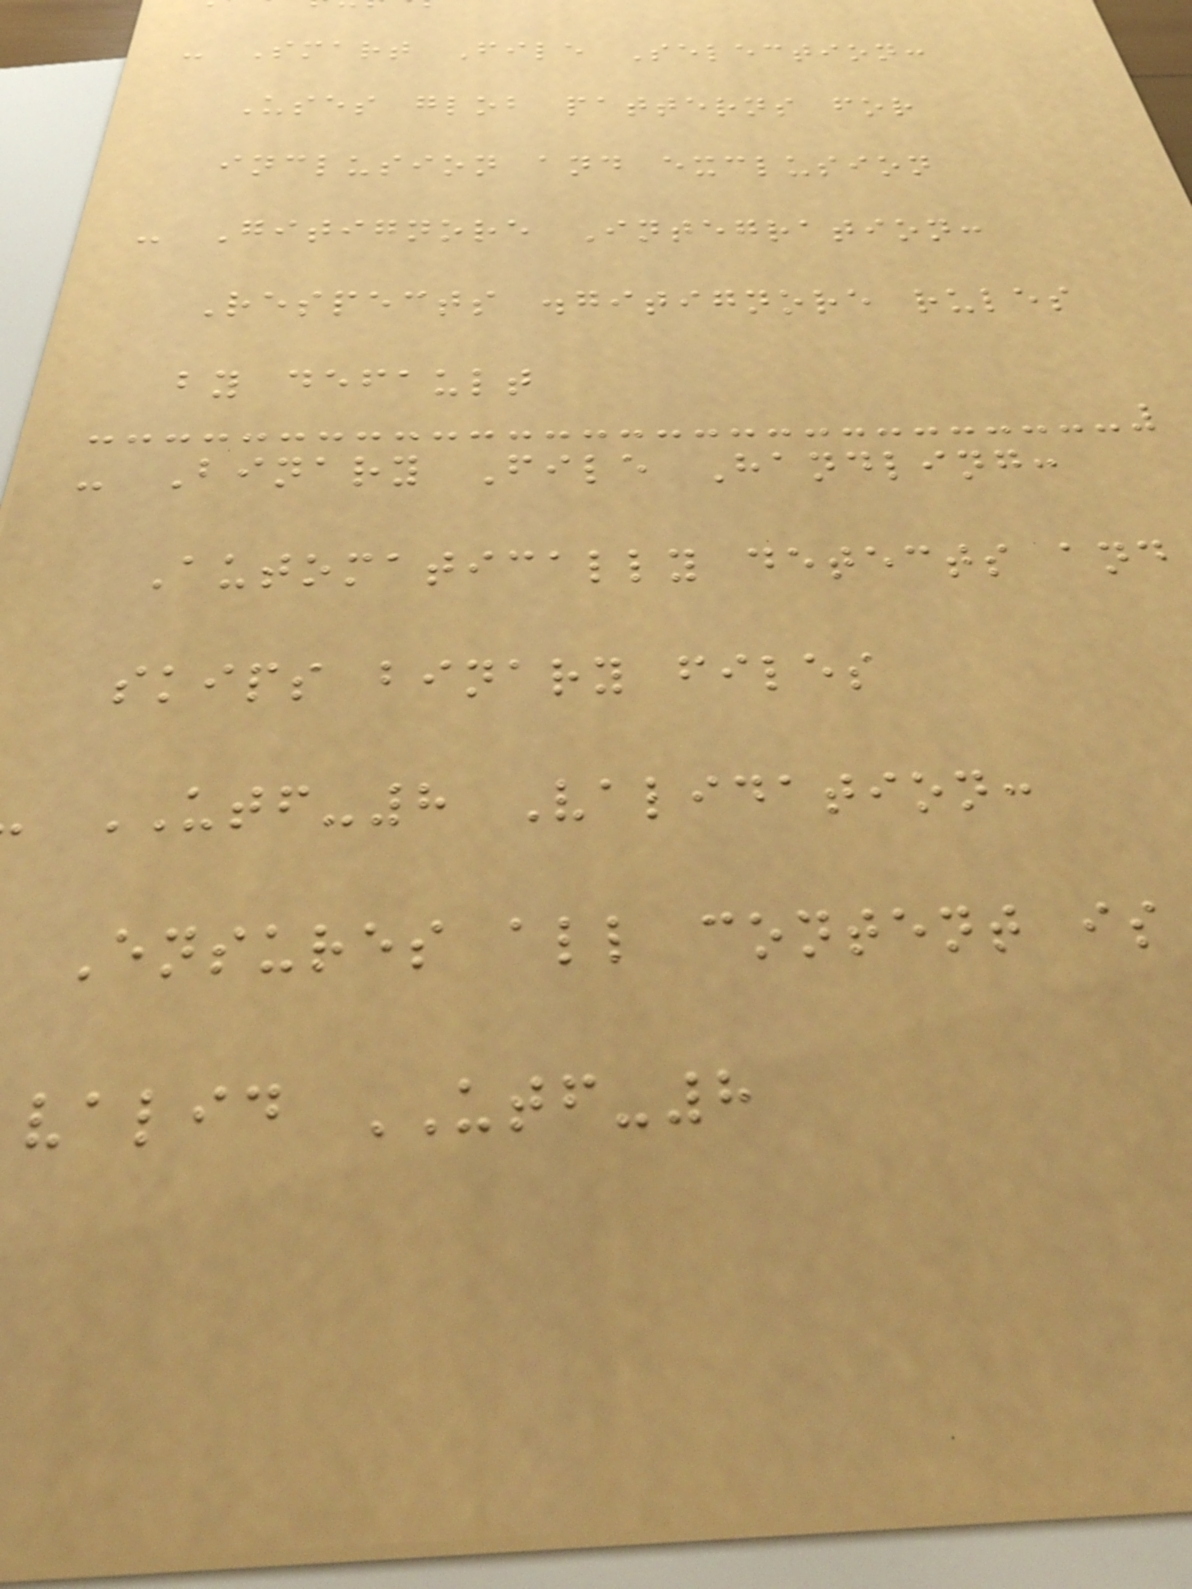- Smart File Selection:
Uses glob patterns for
inclusion and exclusion
- Gitignore Integration:
Respects .gitignore rules
by default
- Binary File Handling:
Automatically detects and
skips binary files
UTF-8 Validation:
Ensures all content is
valid UTF-8
